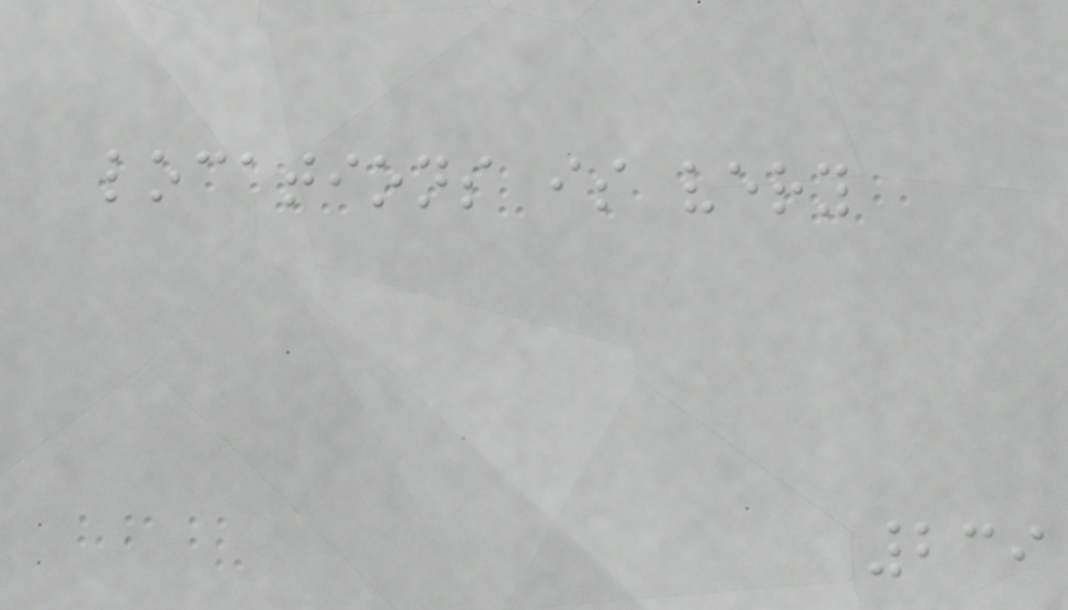locations is very
239
